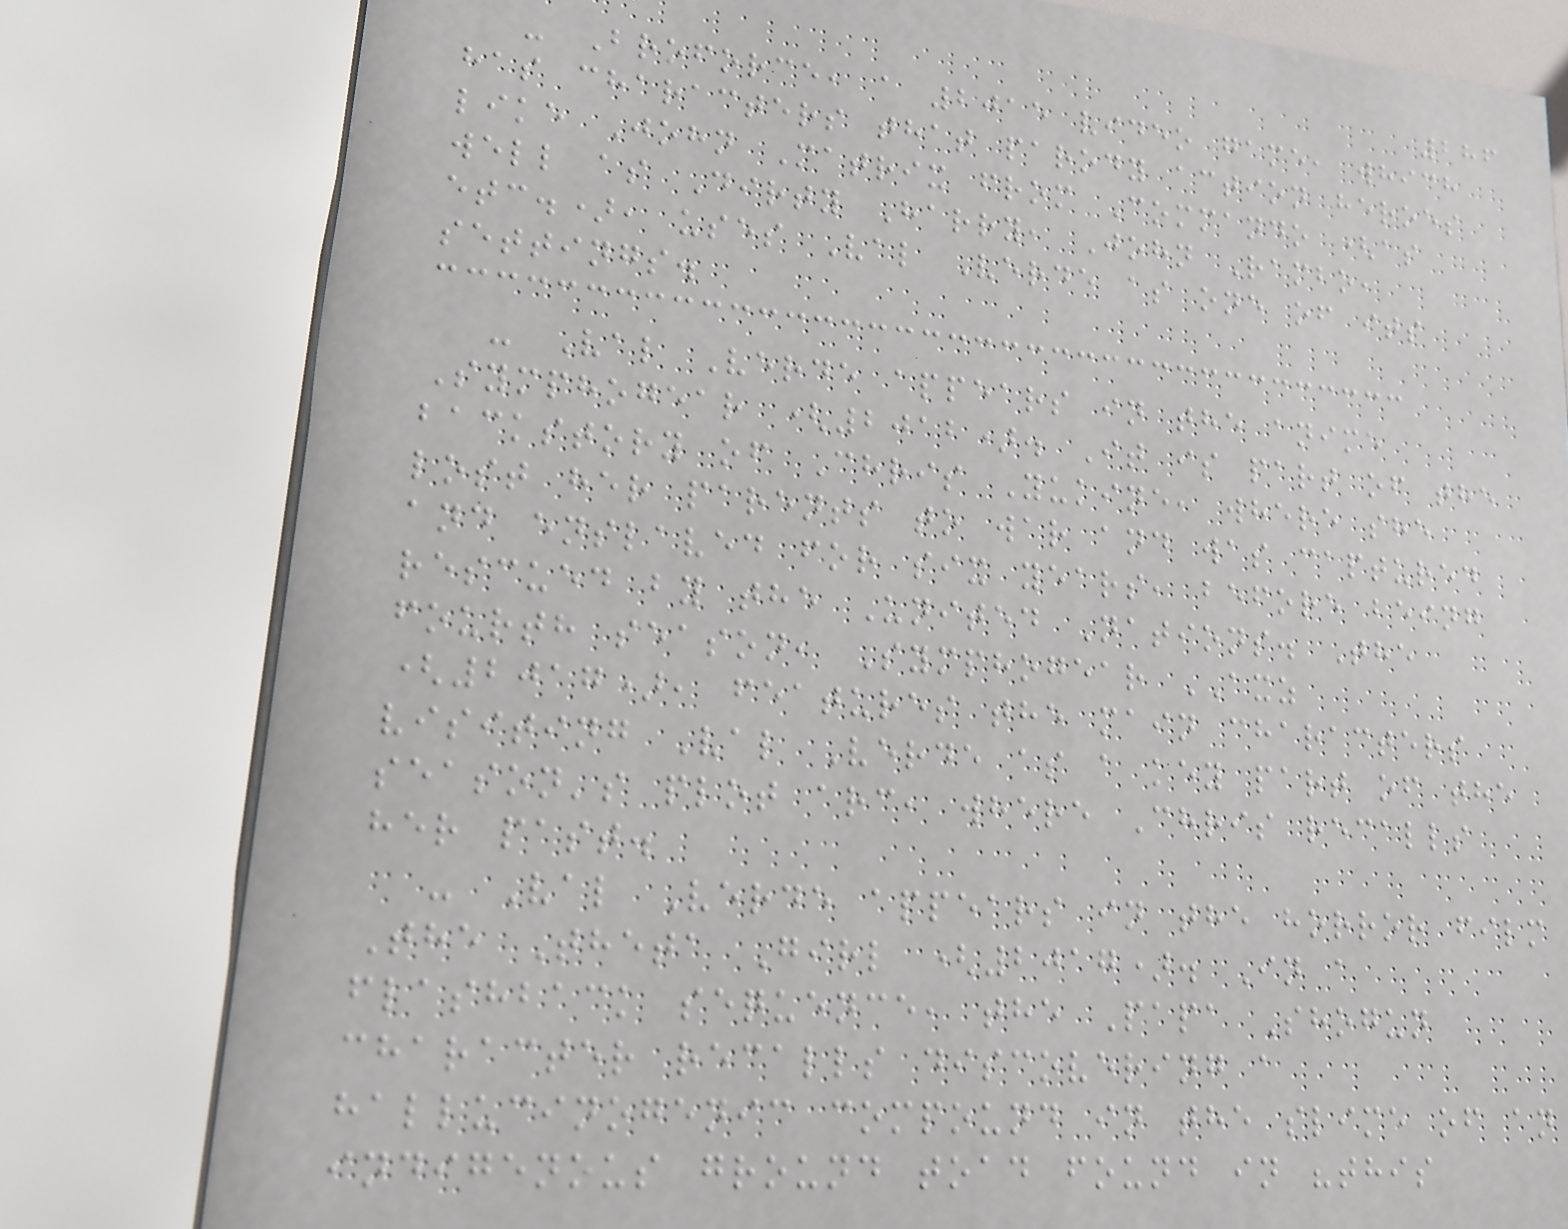286
- Broforce, a 2015 video game, which
has characters that parody action heroes
like John Matrix from Commando (as
well as Dirty Harry, John Rambo,
etc.), uses Val Verde as one of its
settings.
- Val Verde appears in the anime
Symphogear (2012). It is part of the
backstory of Chris Yukine, where she
lost her parents to war and was captured
and enslaved for six years, before being
rescued by the United Nations. The
fourth season, Symphogear AXZ
(2017), features the main characters
visiting Val Verde as a key part of the
season's plot arc, where Chris recalls
her past.
- Val Verde appears in the horror film
The Theta Girl (2017). In a
flashback sequence, the Papa Shogun
character recalls discovering a
hallucinogenic compound in the slime of an
indigenous ground toad found in "this
